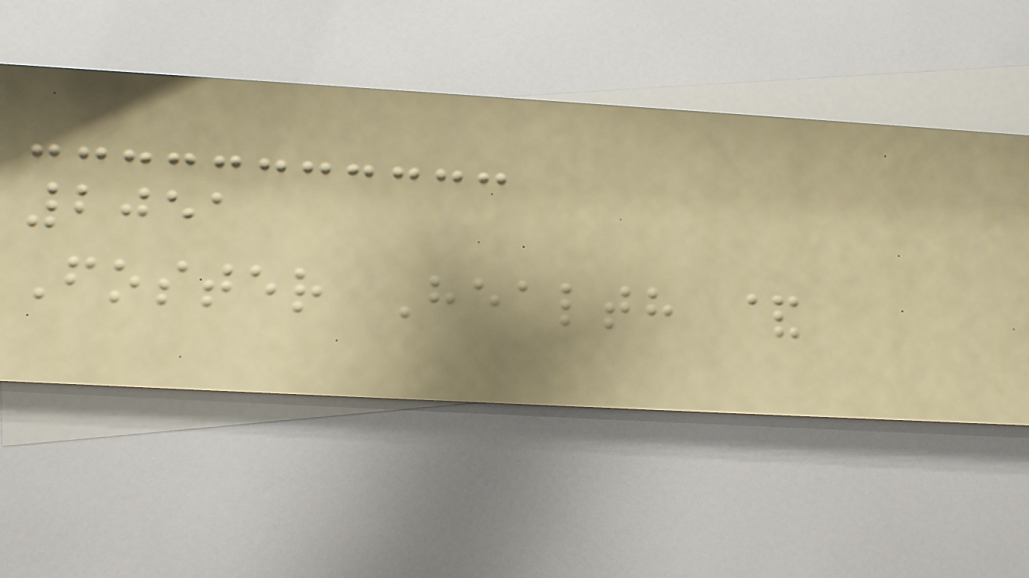2051
Foster Health &
